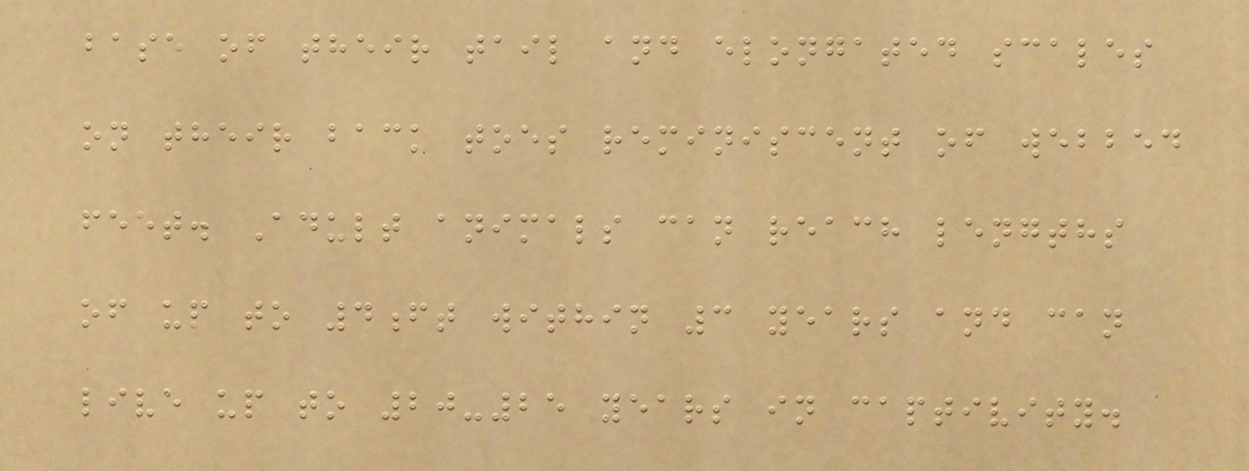base of their tail and elongated scales
on their back toes reminiscent of webbed
feet. Adult animals can reach lengths
of up to 4ft within 3 years and can
live up to 20-25 years in captivity.
